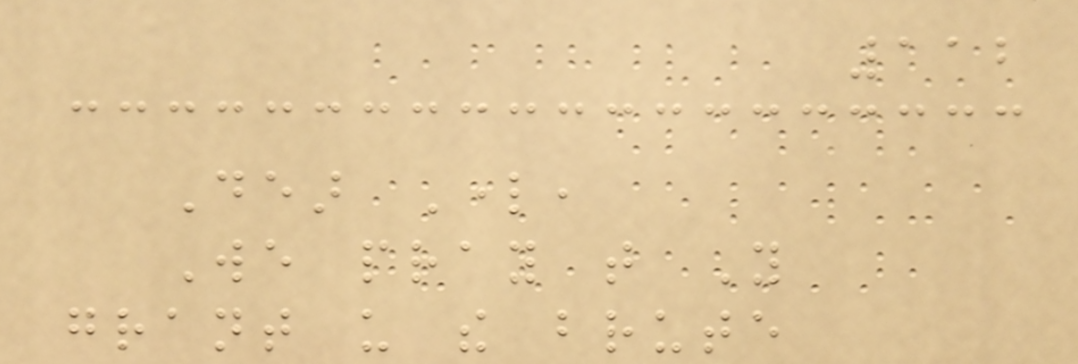112
Dear Lord,
We pray that You
grant us the brute
